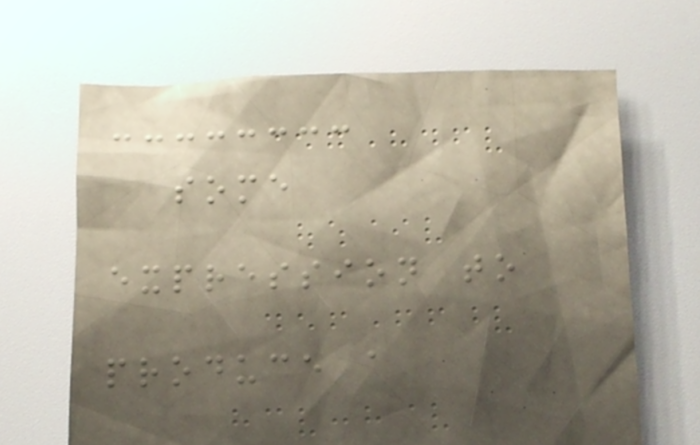some
expression to
produce a
